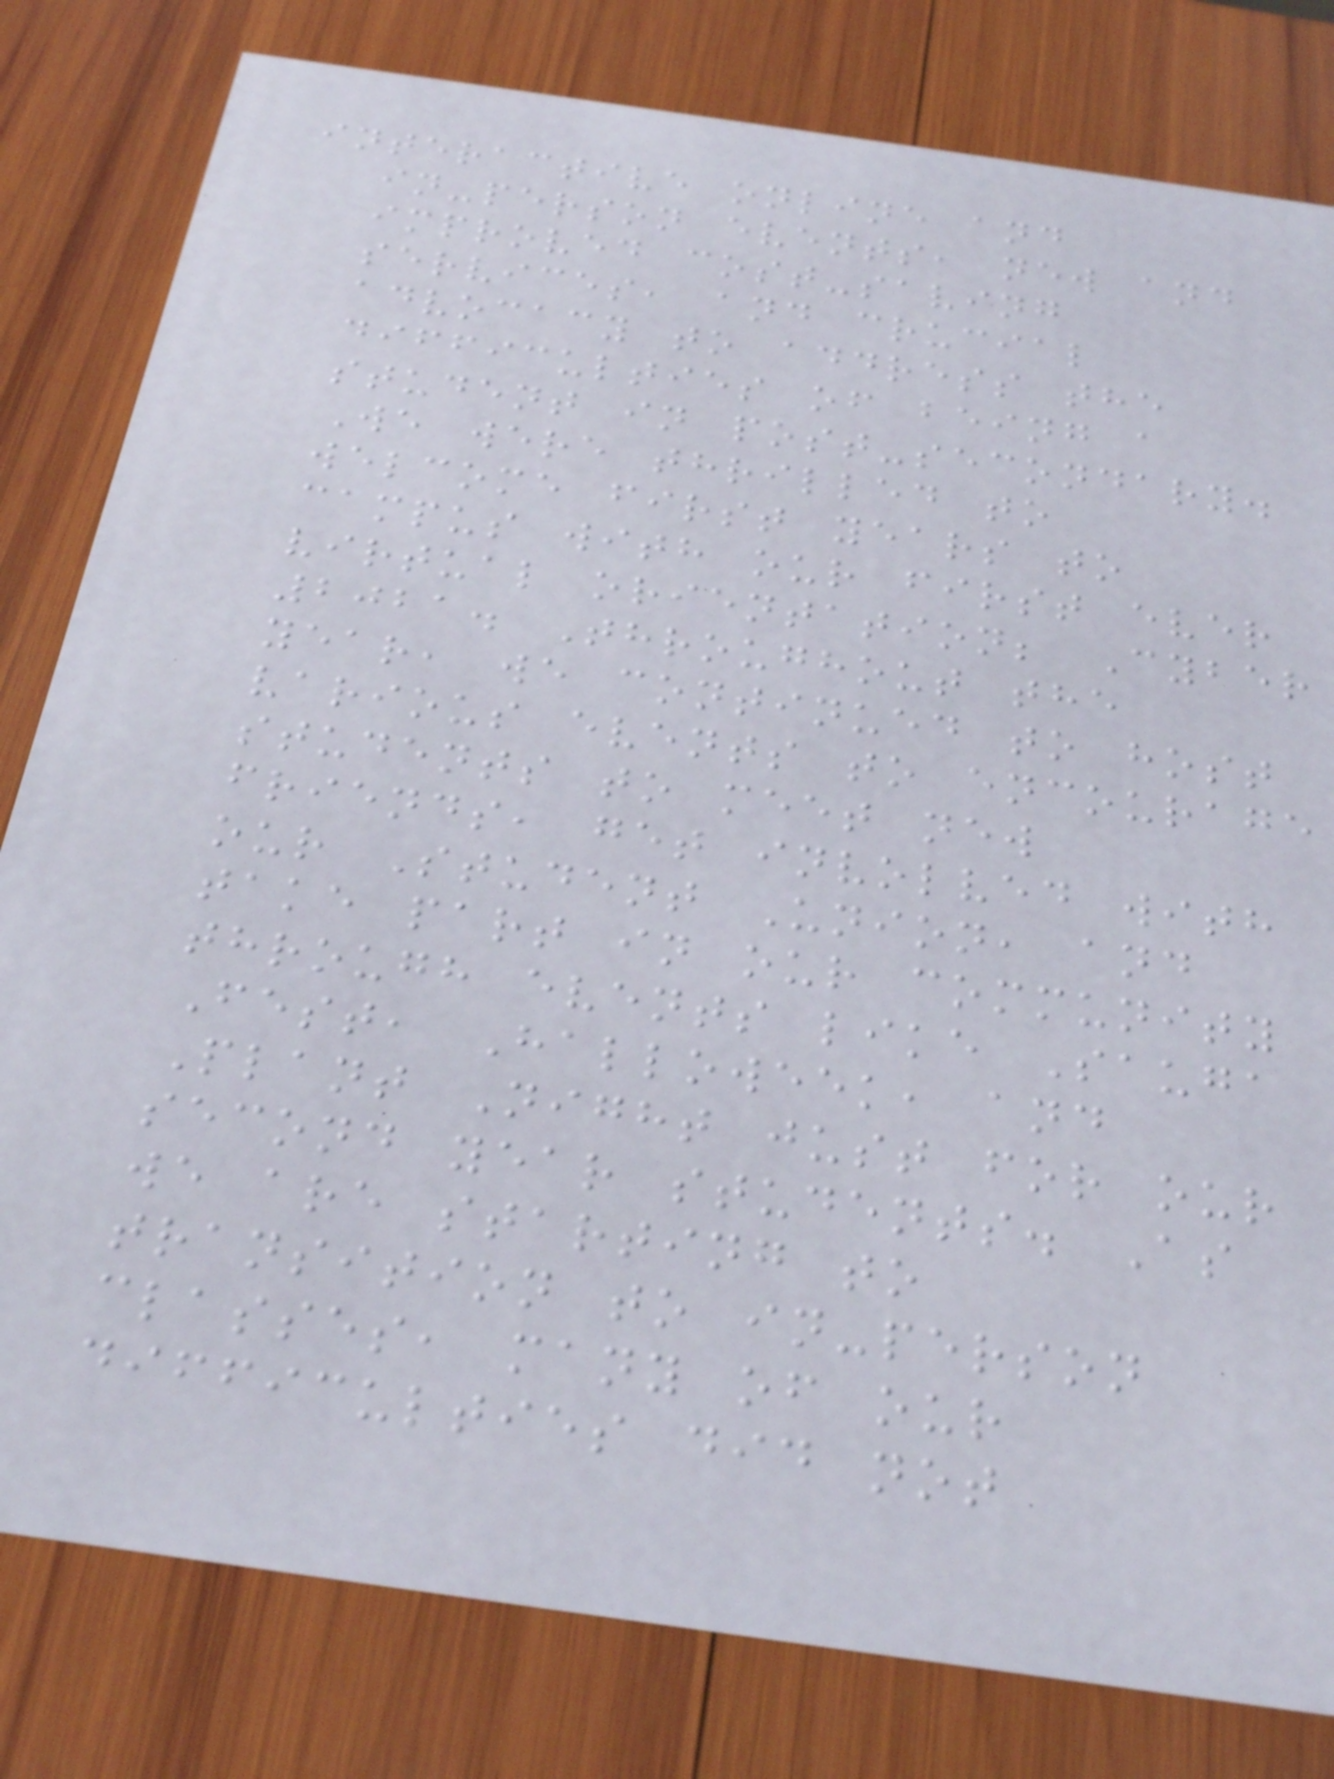interactive online and
in-person events, new and
improved cost-saving
services, and crucial
advocacy to address the
difficulties of being a
student in post-secondary.
We were thrilled to
welcome first years to
campus with our first ever
virtual orientation; Cyber
2021. Throughout the
year, we continued to host
various events to encourage
students to meet new
friends, get involved with
our Student Union, and
take part in our community
through events like Sauga
Fest, Halloweek, and
Plant Night just for our
second year students. As
we are starting to
transition to in-person
classes, many of our
difficulties did not
